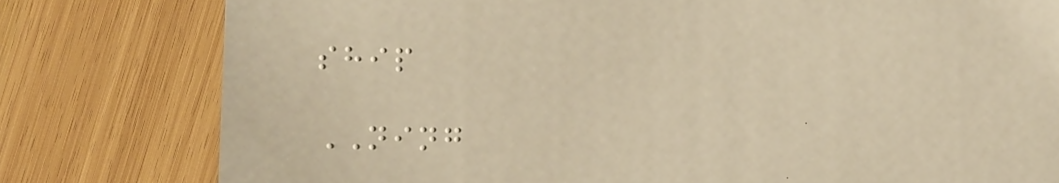ship
NING
